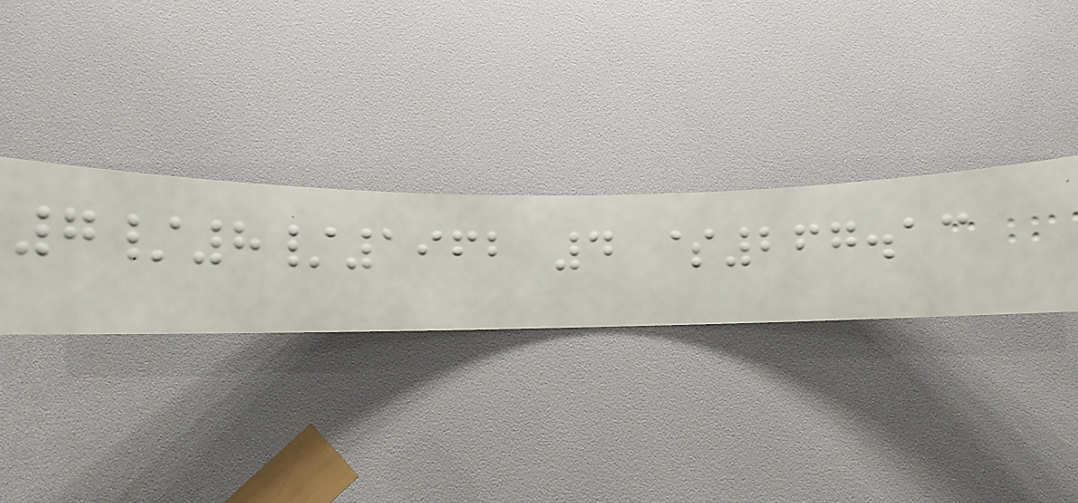7/8/1962 4 $267.13
